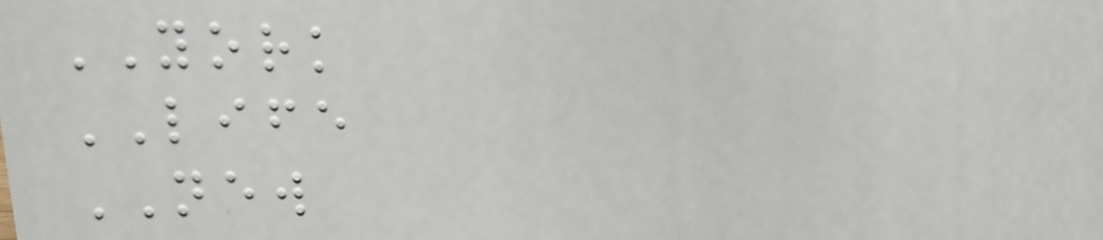YORK
LIFE
NEW
